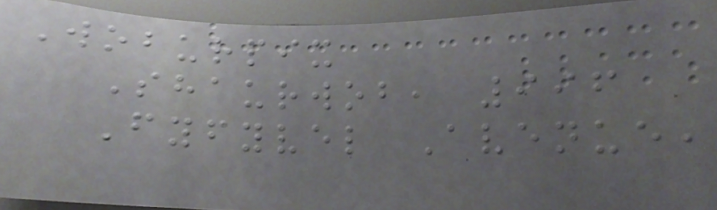Woburpix
Shaurwob, 996
Fyfyvel Avenue,
